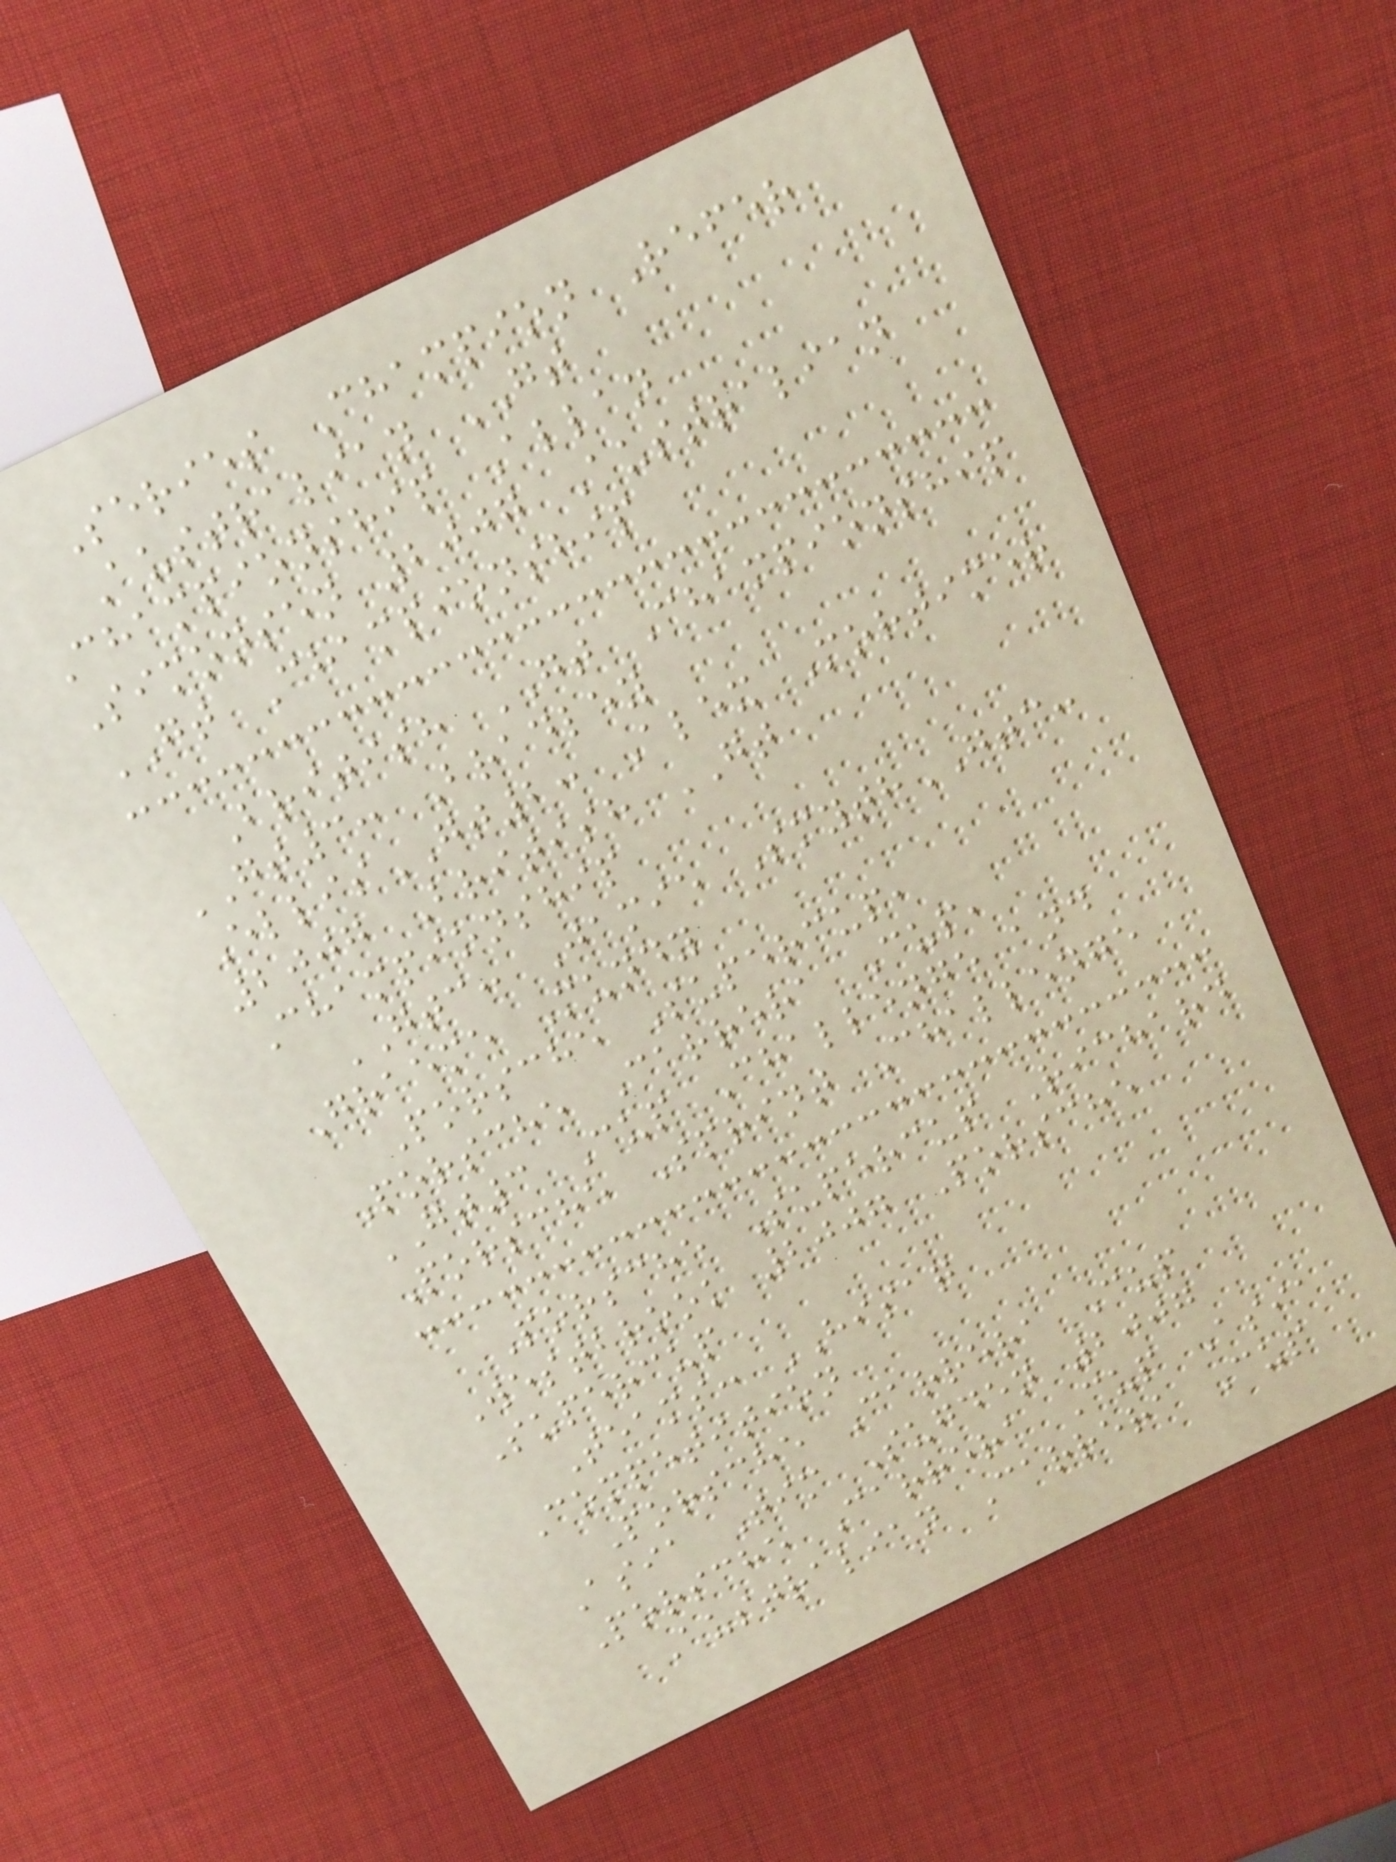Series Champion Refer
Australian GT
Championship Allan
Simonsen 2007 Australian
GT Championship
British GT Championship
GT3: Bradley
EllisGT2: Alex Mortimer
2007 British GT
Championship
GTC: Jamie SmythGTC:
Graeme Mundy
Porsche Supercup,
Porsche Carrera Cup,
GT3 Cup Challenge and
Porsche Sprint Challenge
Porsche Supercup Richard
Westbrook 2007 Porsche
Supercup
Teams: HISAQ
Competition
Porsche Carrera Cup
Asia Tim Sugden 2007
Porsche Carrera Cup Asia
Australian Carrera Cup
